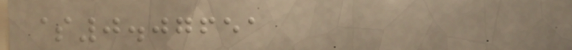$0.07651
